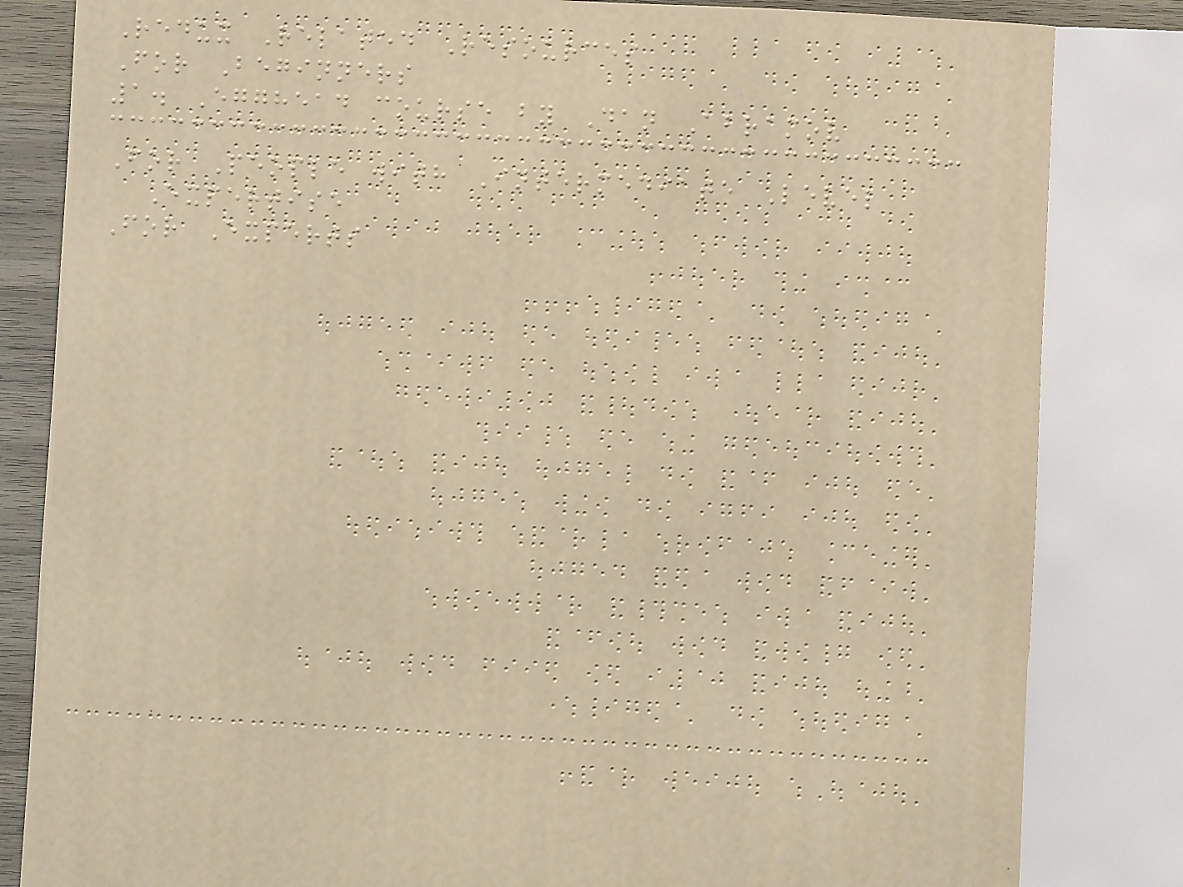Redux Related Resources
For Beginners
1. Egghead course by Dan Abramov
For People with Intermediate Level
Expertise
For Experts
